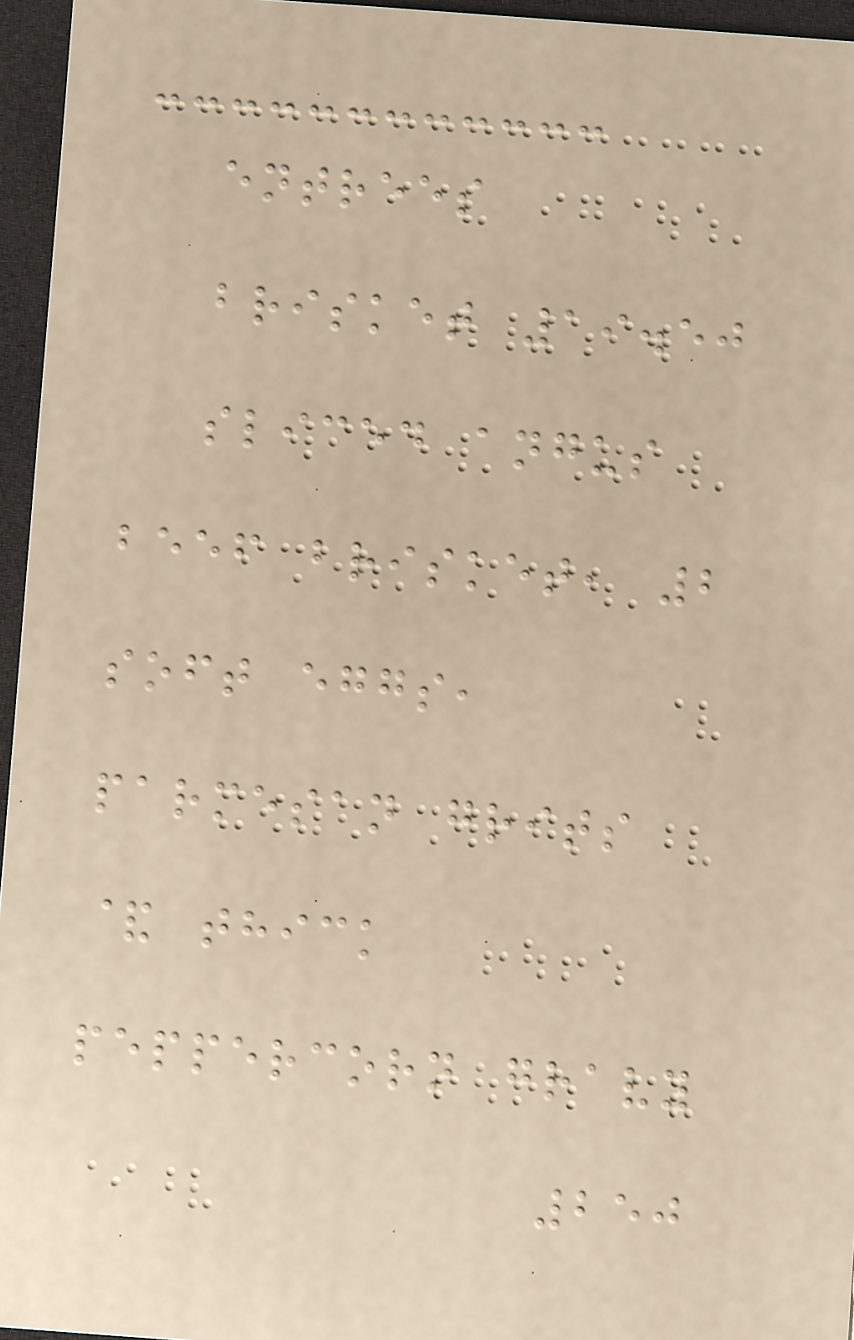entrees
brisket 19.50
sliced angus
beef brisket, 2
soft eggs,
parmesan grits
& thick
peppercorn gravy
250
